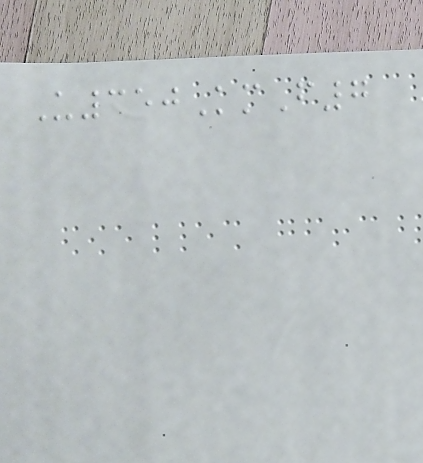U350KmF7
